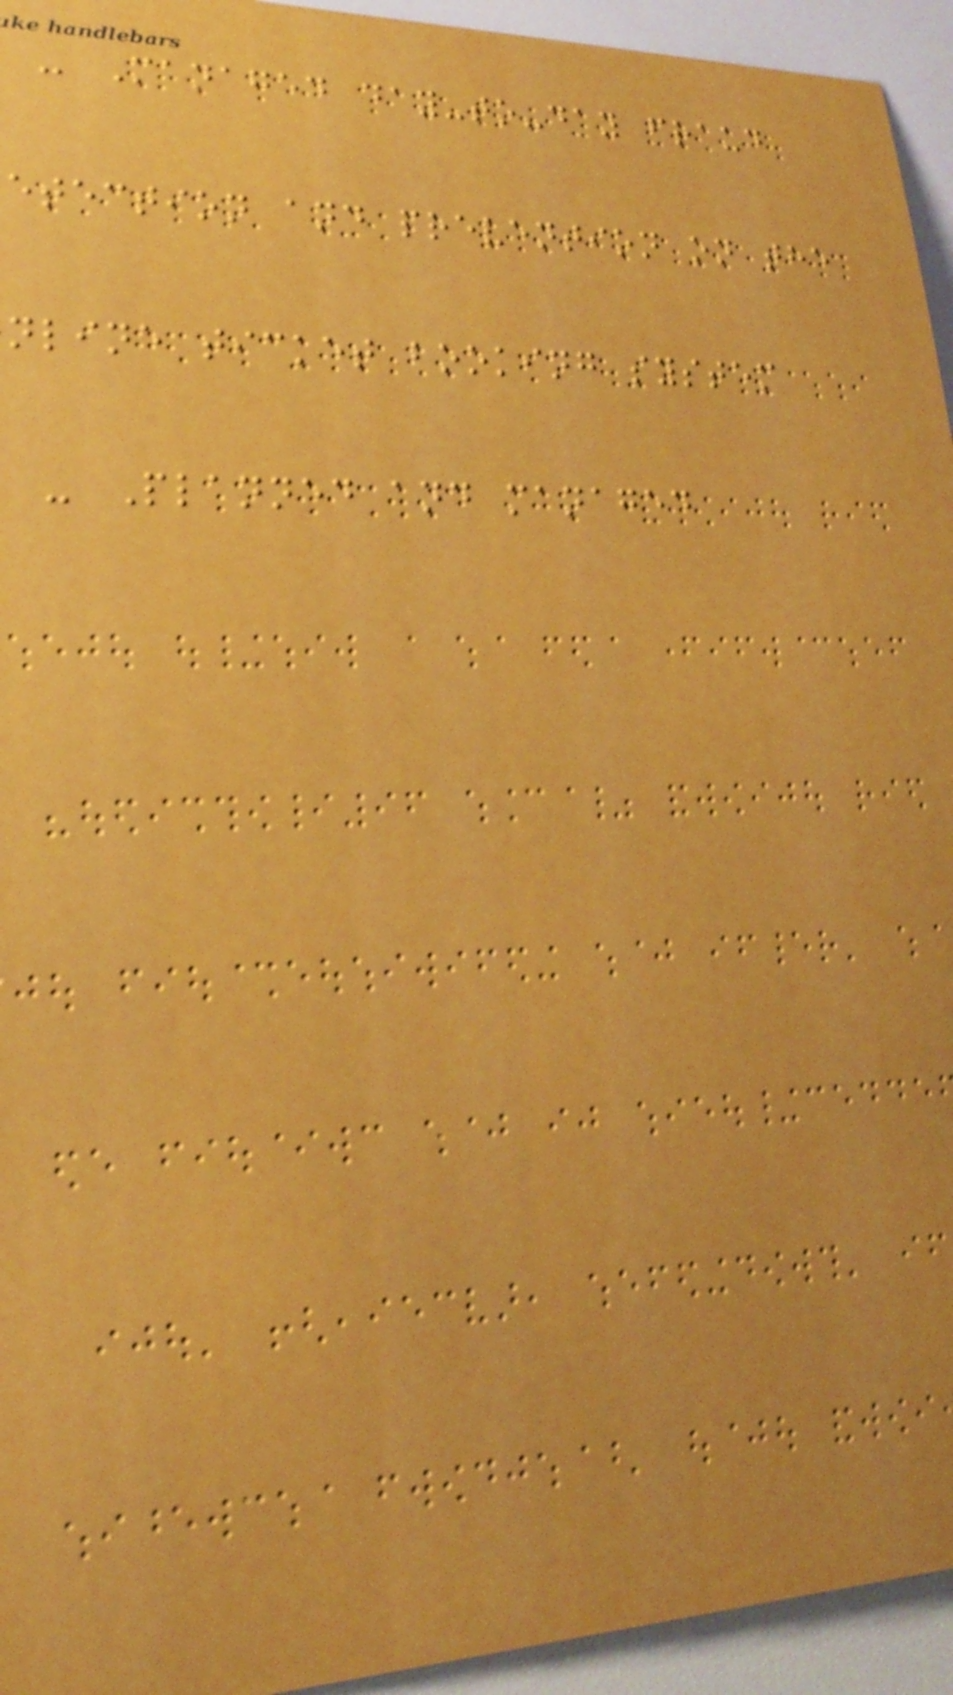- Managed day-to-day fraud
etection and prevention on the
nline ticket booking system
- Planned and managed
